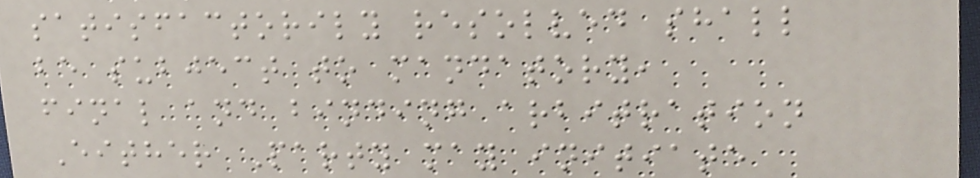satisfactorily resolved shall
be subject to mandatory,
final and binding arbitration
Either Party may initiate
